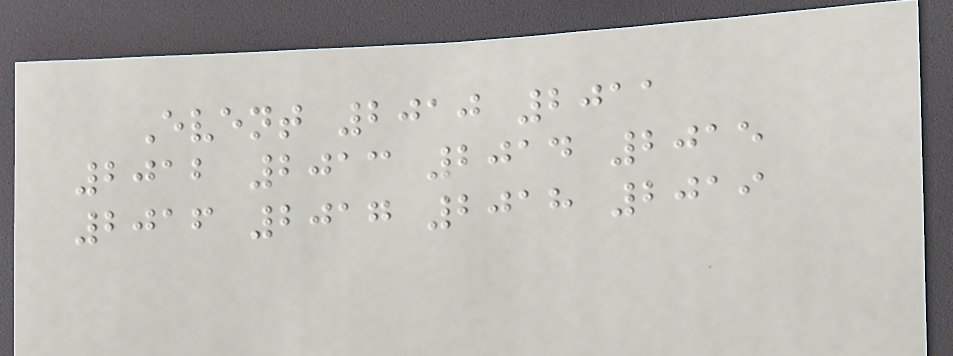Event 2010 2011
2012 2013 2014 2015
2016 2017 2018 2019
